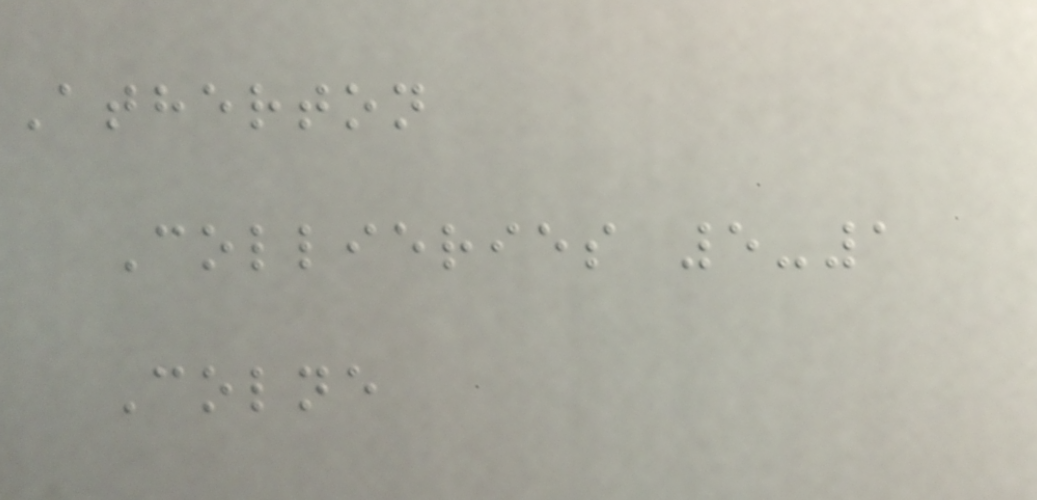Atherton
Collieries 5-1
Colne
